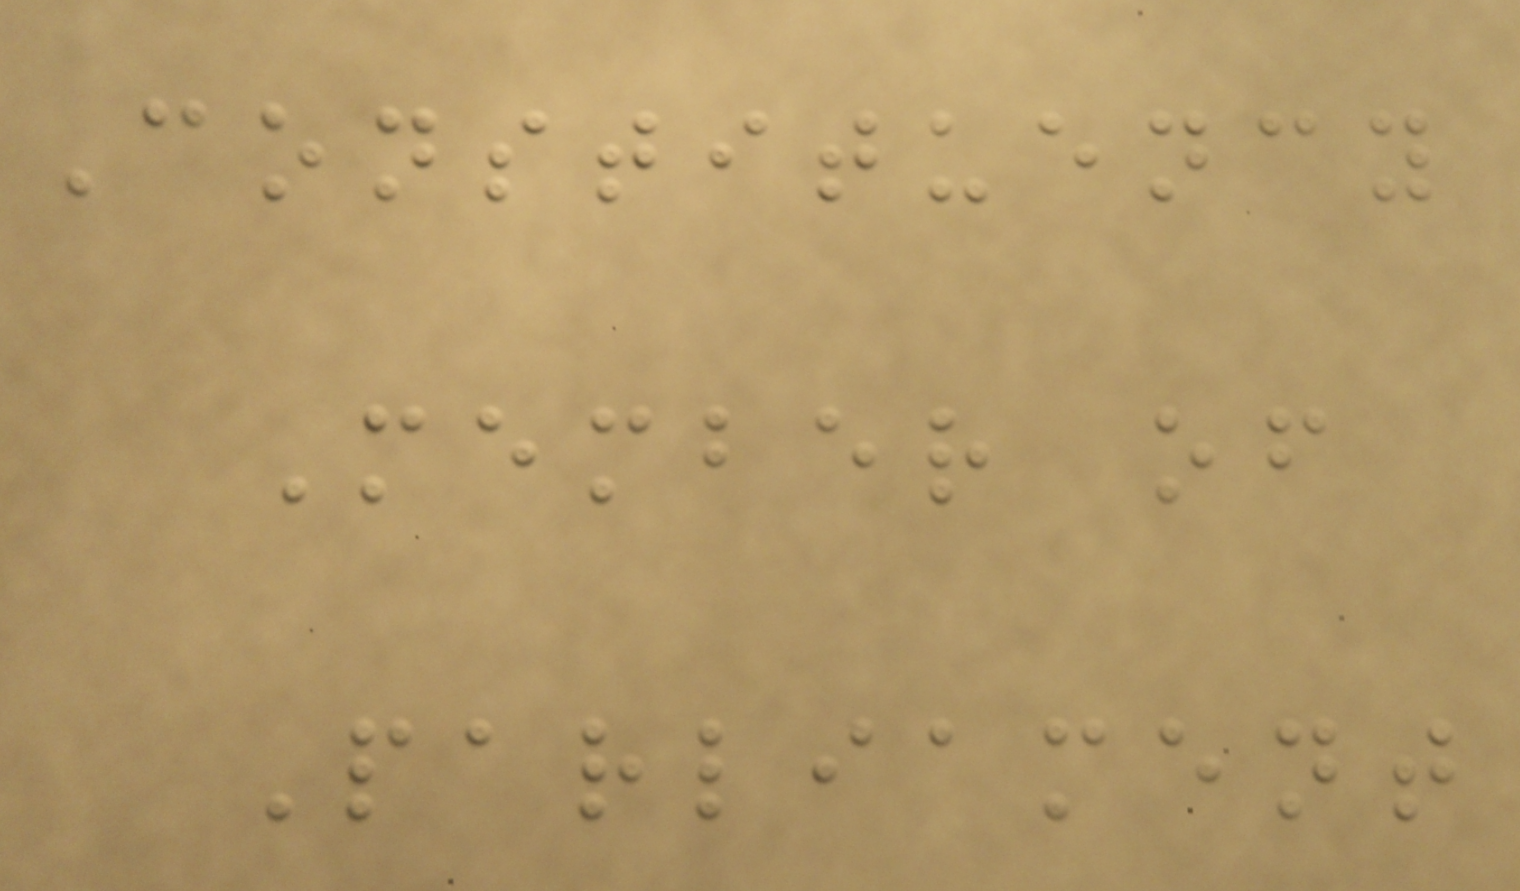Constituency
Member of
Parliament
